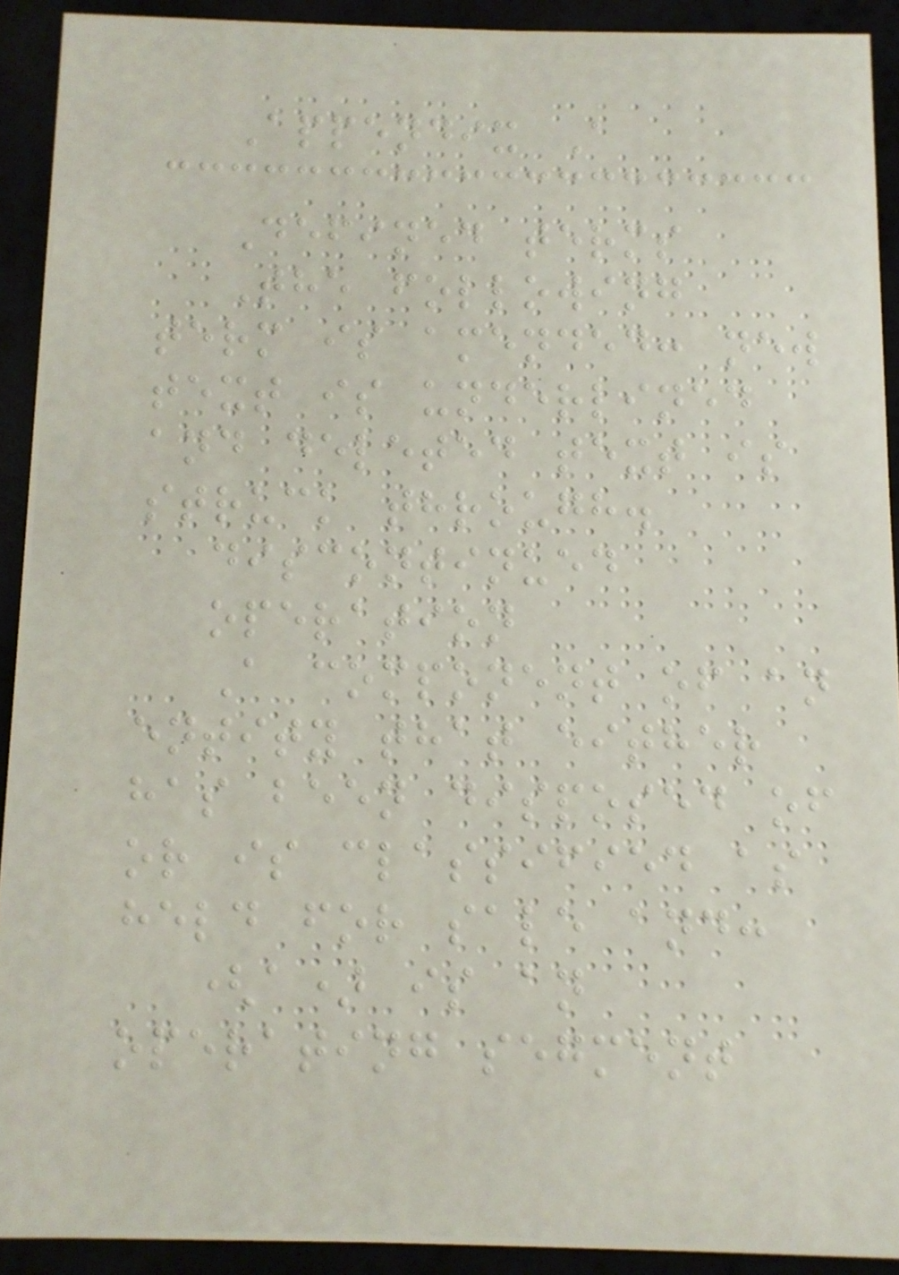Appendix A
Defined terms
The following
term is amended: new
text is underlined
and deleted text is
struck through.
discontinued
operation
A component of an
entity that either
has been disposed of
or is classified as
held for sale and:
(a) is an
operating segment
